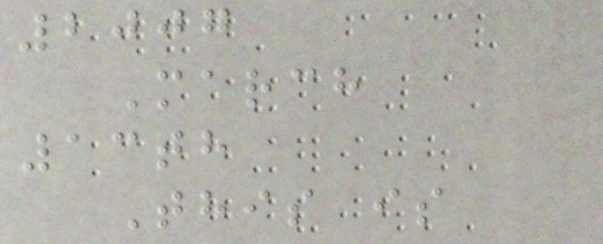2007
March
13th
This is
